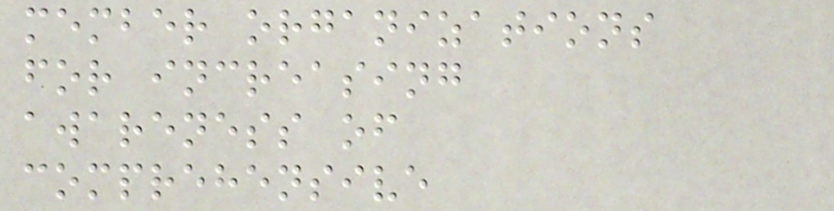member organizations
for increasing
awareness of
comprehensive
